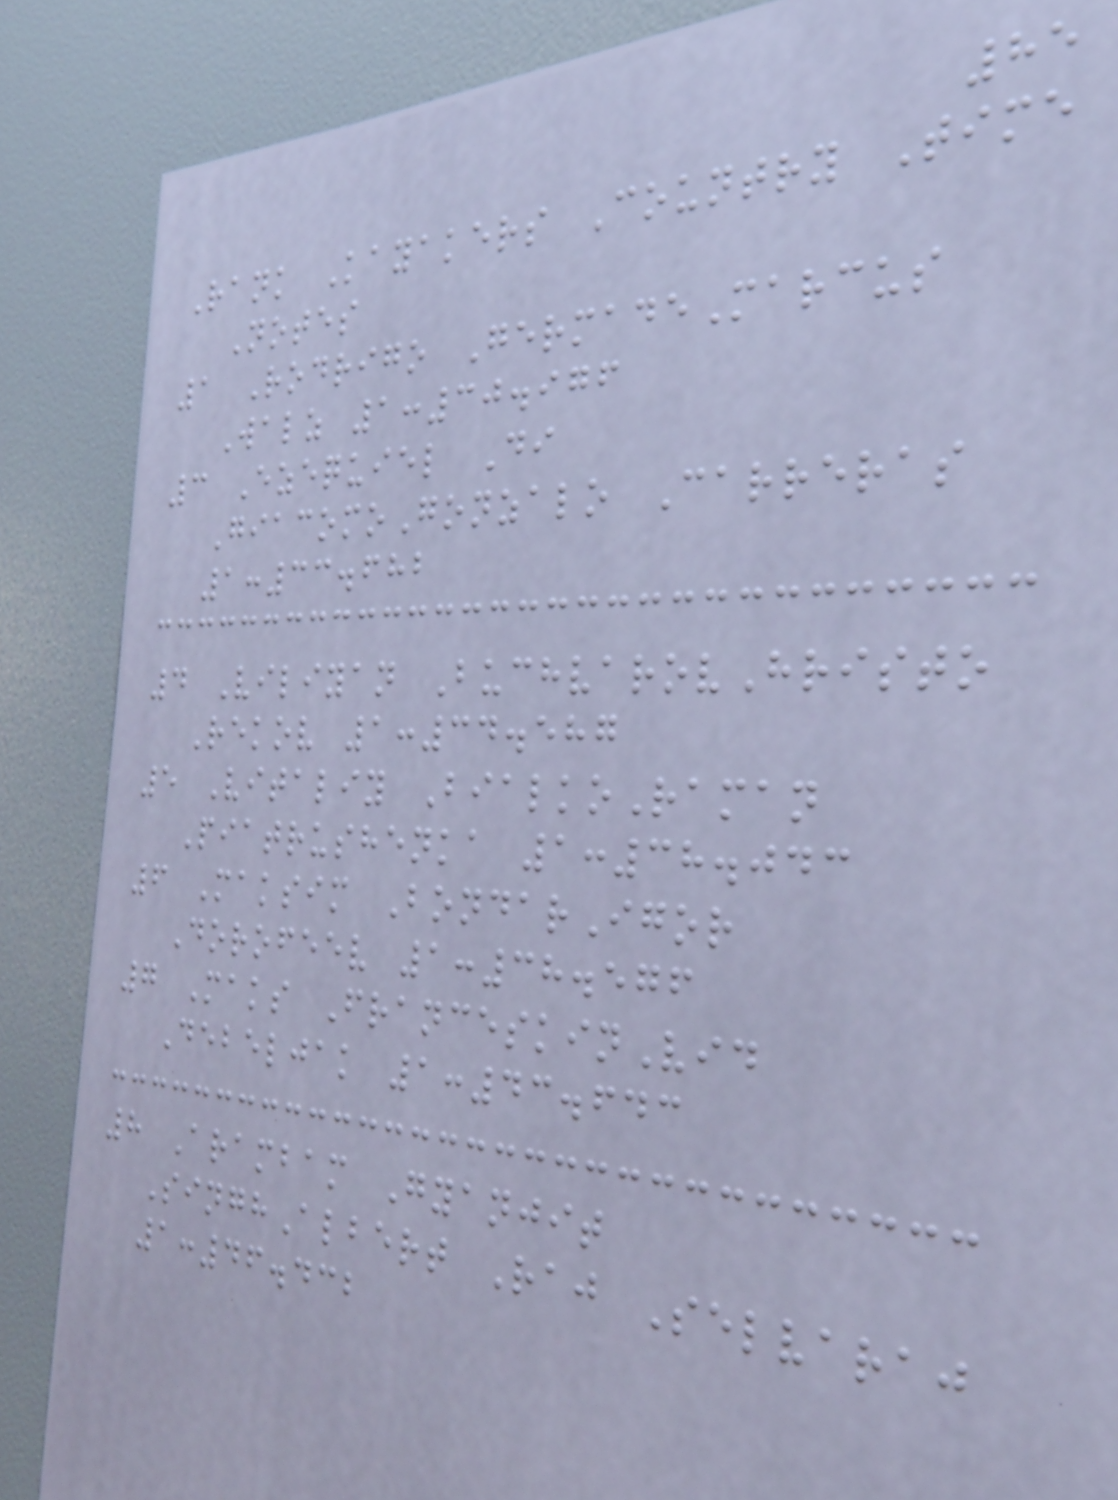85
Rank Kayakers Country Time
Notes
1 Rodrigo GermadeMarcus
Walz 1:30.976
3 Ezequiel Di
GiacomoGonzalo Carreras
1:33.682
4 Viliyan BuchvarovHristo
Rekov 1:34.587
5 Vitaliy BialkoRaman
Piatrushenka 1:38.043
6 Maksim BondarIgor
Dorofeev 1:38.576
7 Maks FranceskinVid
Debeljak 1:43.643
8 Arambam Gyanjit
SinghAlbert Raj Selvaraj
1:46.432
